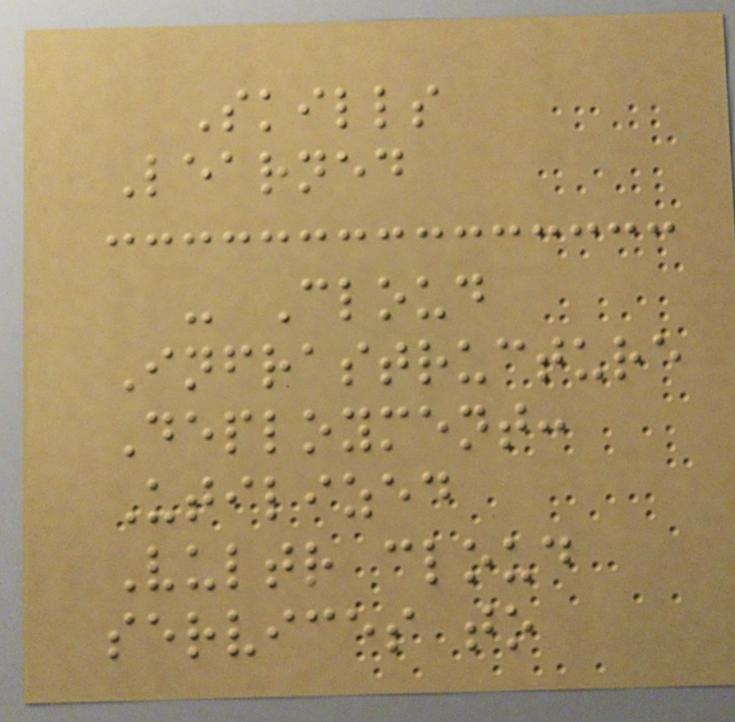Skills
Learned
- Cloud
Infrastructure
Deployment:
Utilized
Vultr cloud
services to
